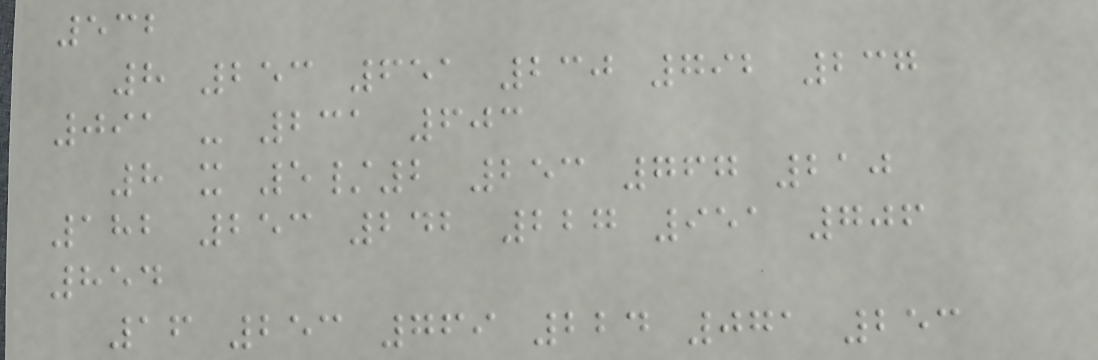532
8 253 651 230 792 237
091 - 231 603
8 x 5/2 253 767 210
182 253 242 227 951 706
854
16 253 769 224 071 253
